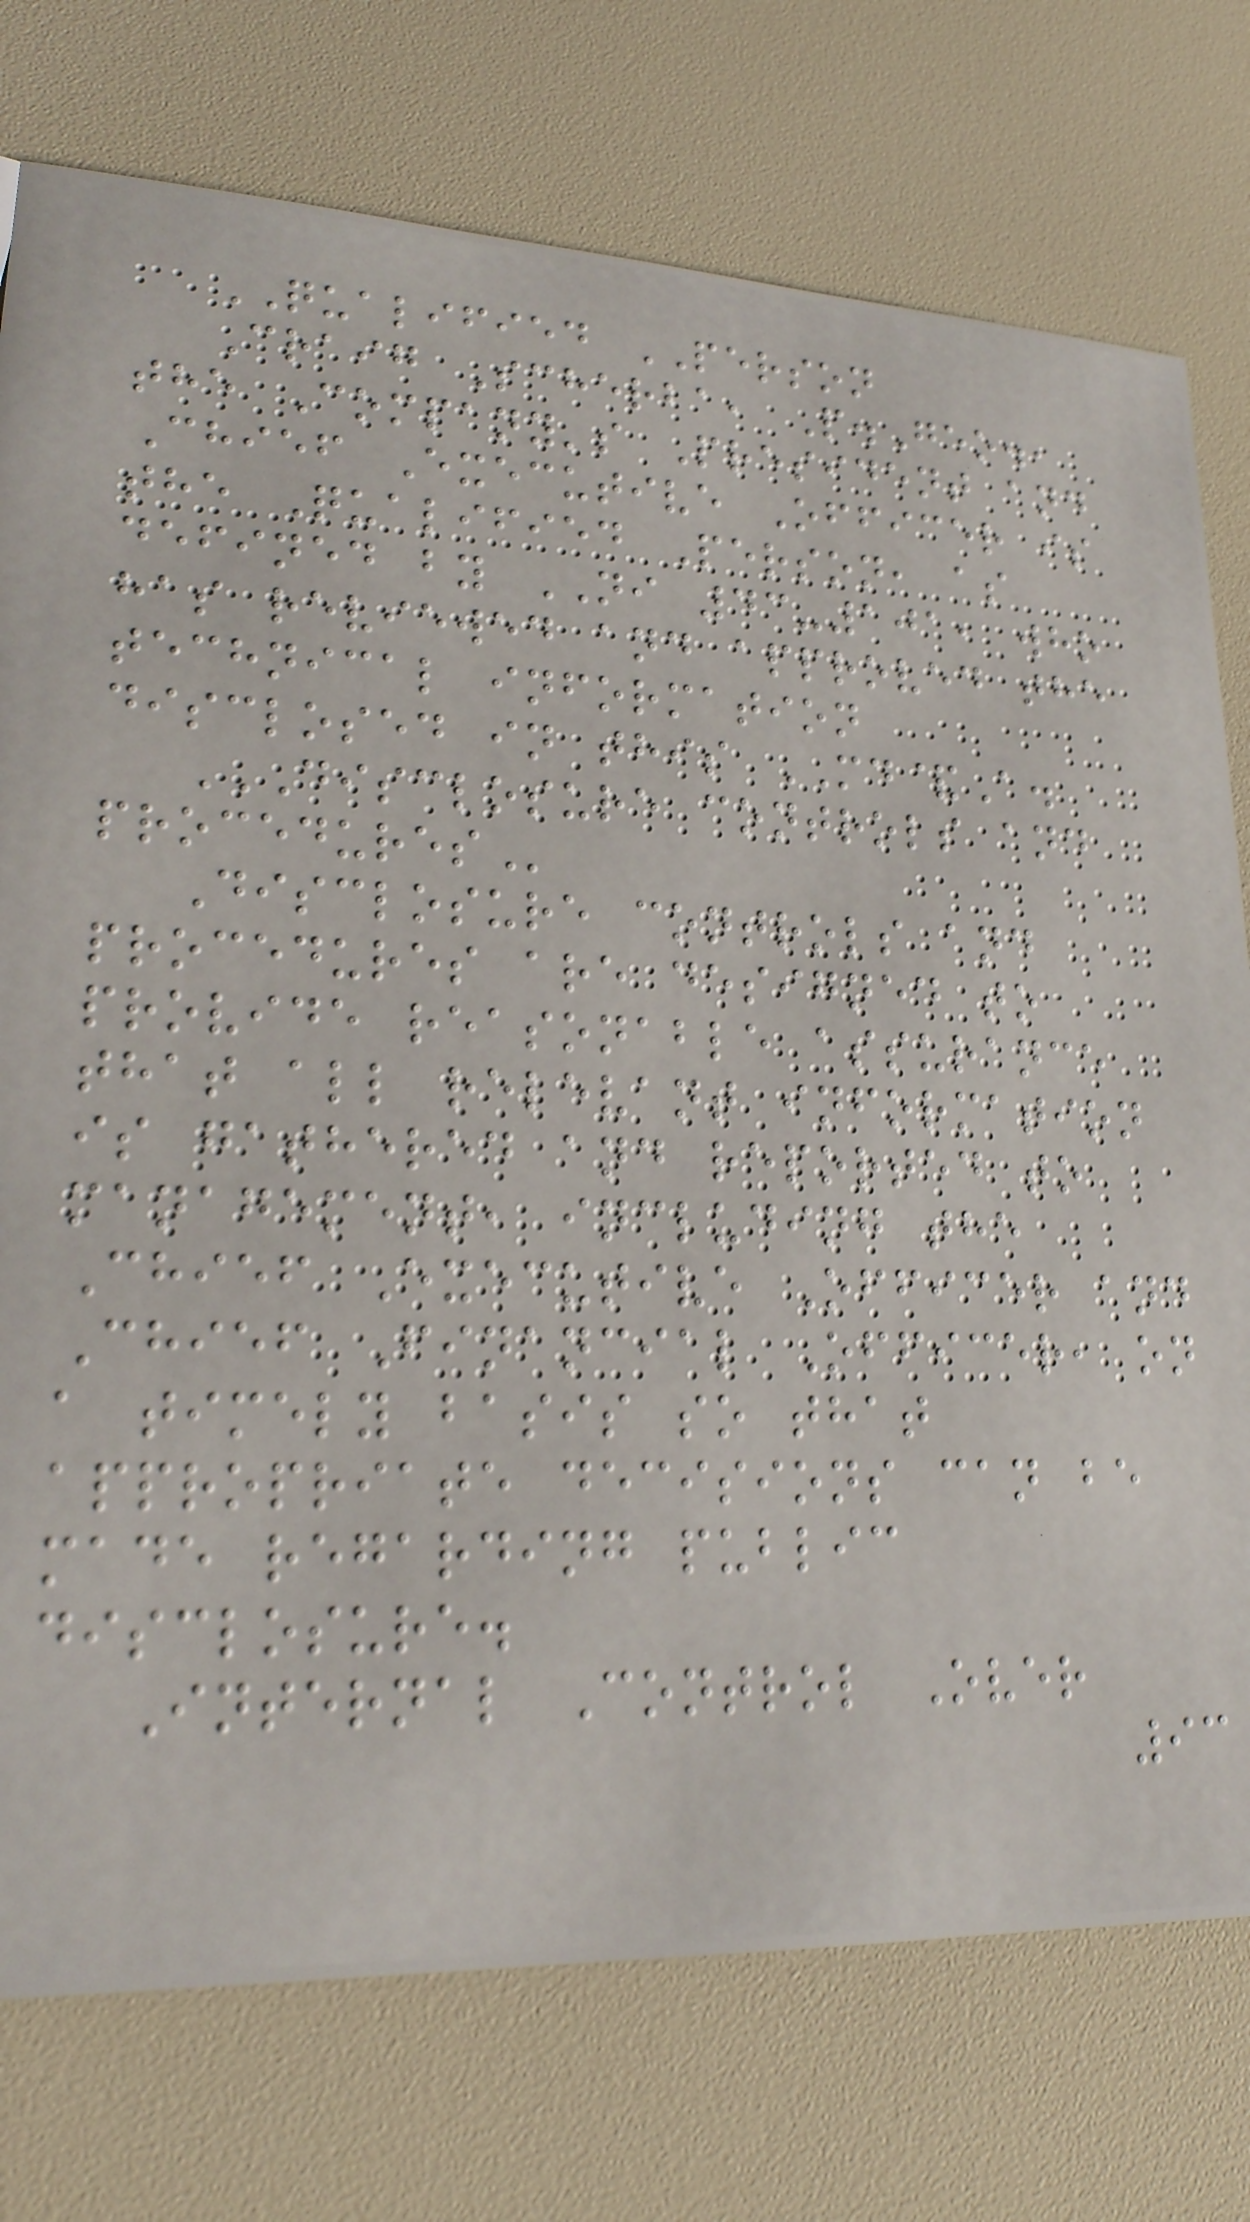QUALIFIED PERSON
Craig Scherba, P.Geo.,
the Company's President and
Chief Executive Officer is
the Qualified Person, as
defined by NI 43-101, who
has reviewed and approved the
technical information
disclosed in this MD&A.
DISCLOSURE CONTROLS AND
PROCEDURES
Disclosure controls and
procedures are designed to
provide reasonable assurance
that all relevant information
is gathered and reported to
management, including the
Chief Executive Officer and
Chief Financial Officer, on
a timely basis so that
appropriate decisions can be
made regarding public
disclosure.
Internal Control Over
93
